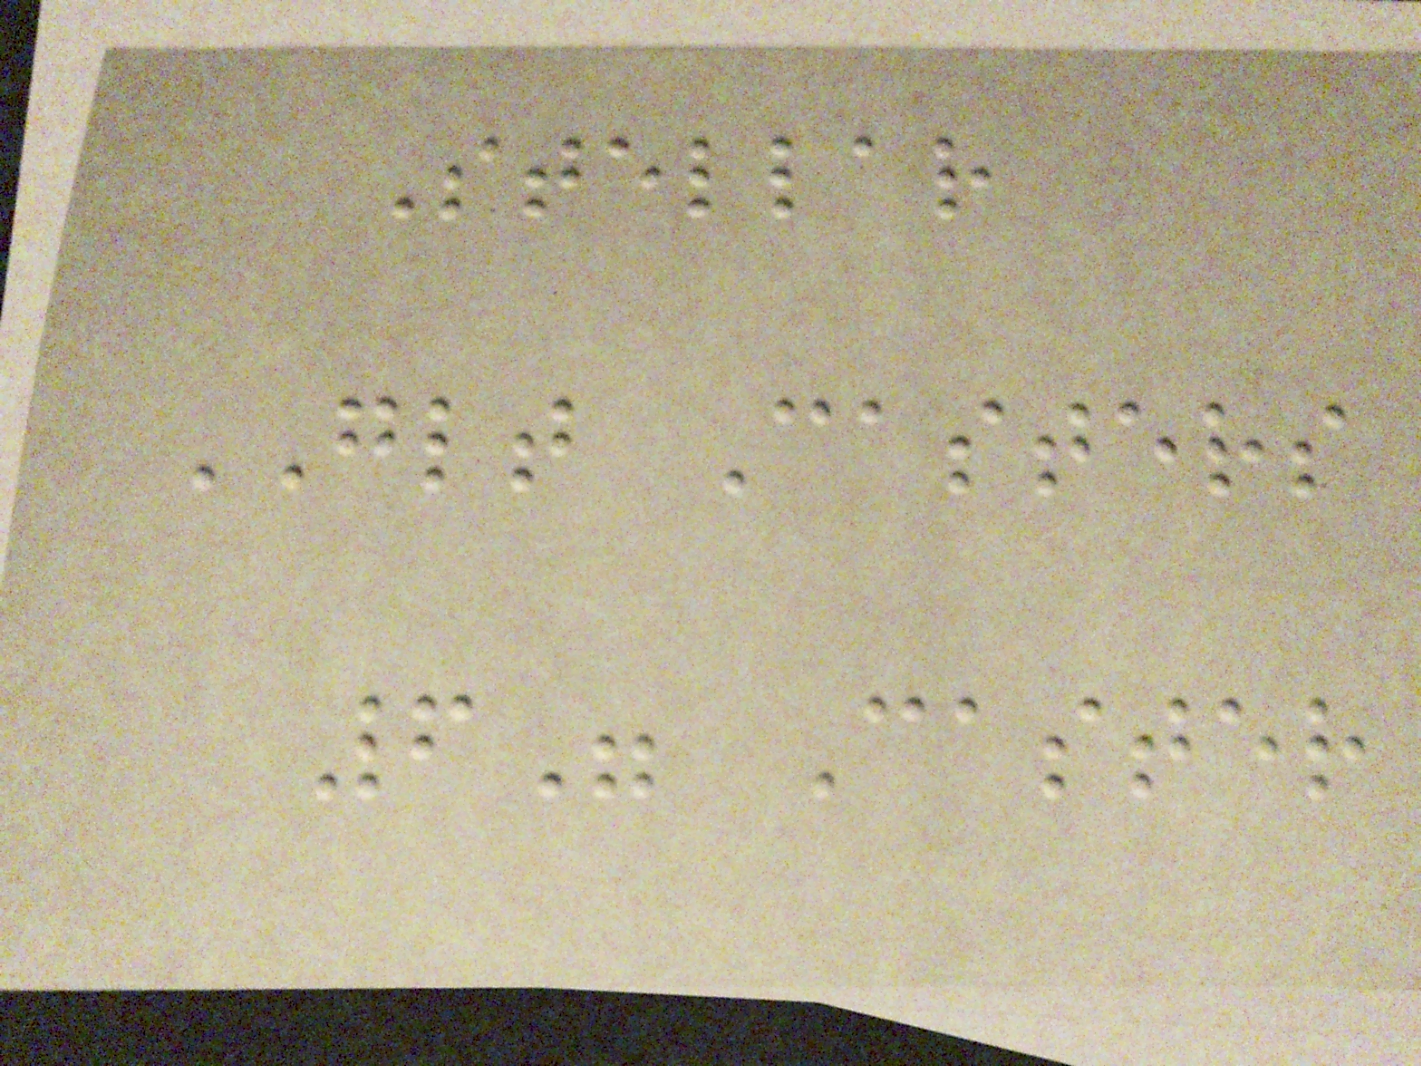Stellar
GLT Casters
6" Caster
